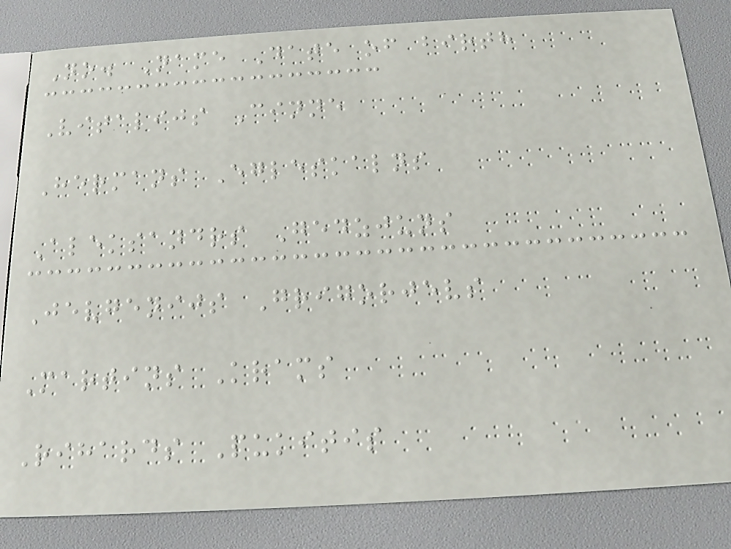No. Name Date of birth
Vitalijs Cinne
Hermans Egleskalns
Aleksandrs Gedzjuns
Jevgenijs Grigorjevs
Martins Krams
Rihards Pukitis
